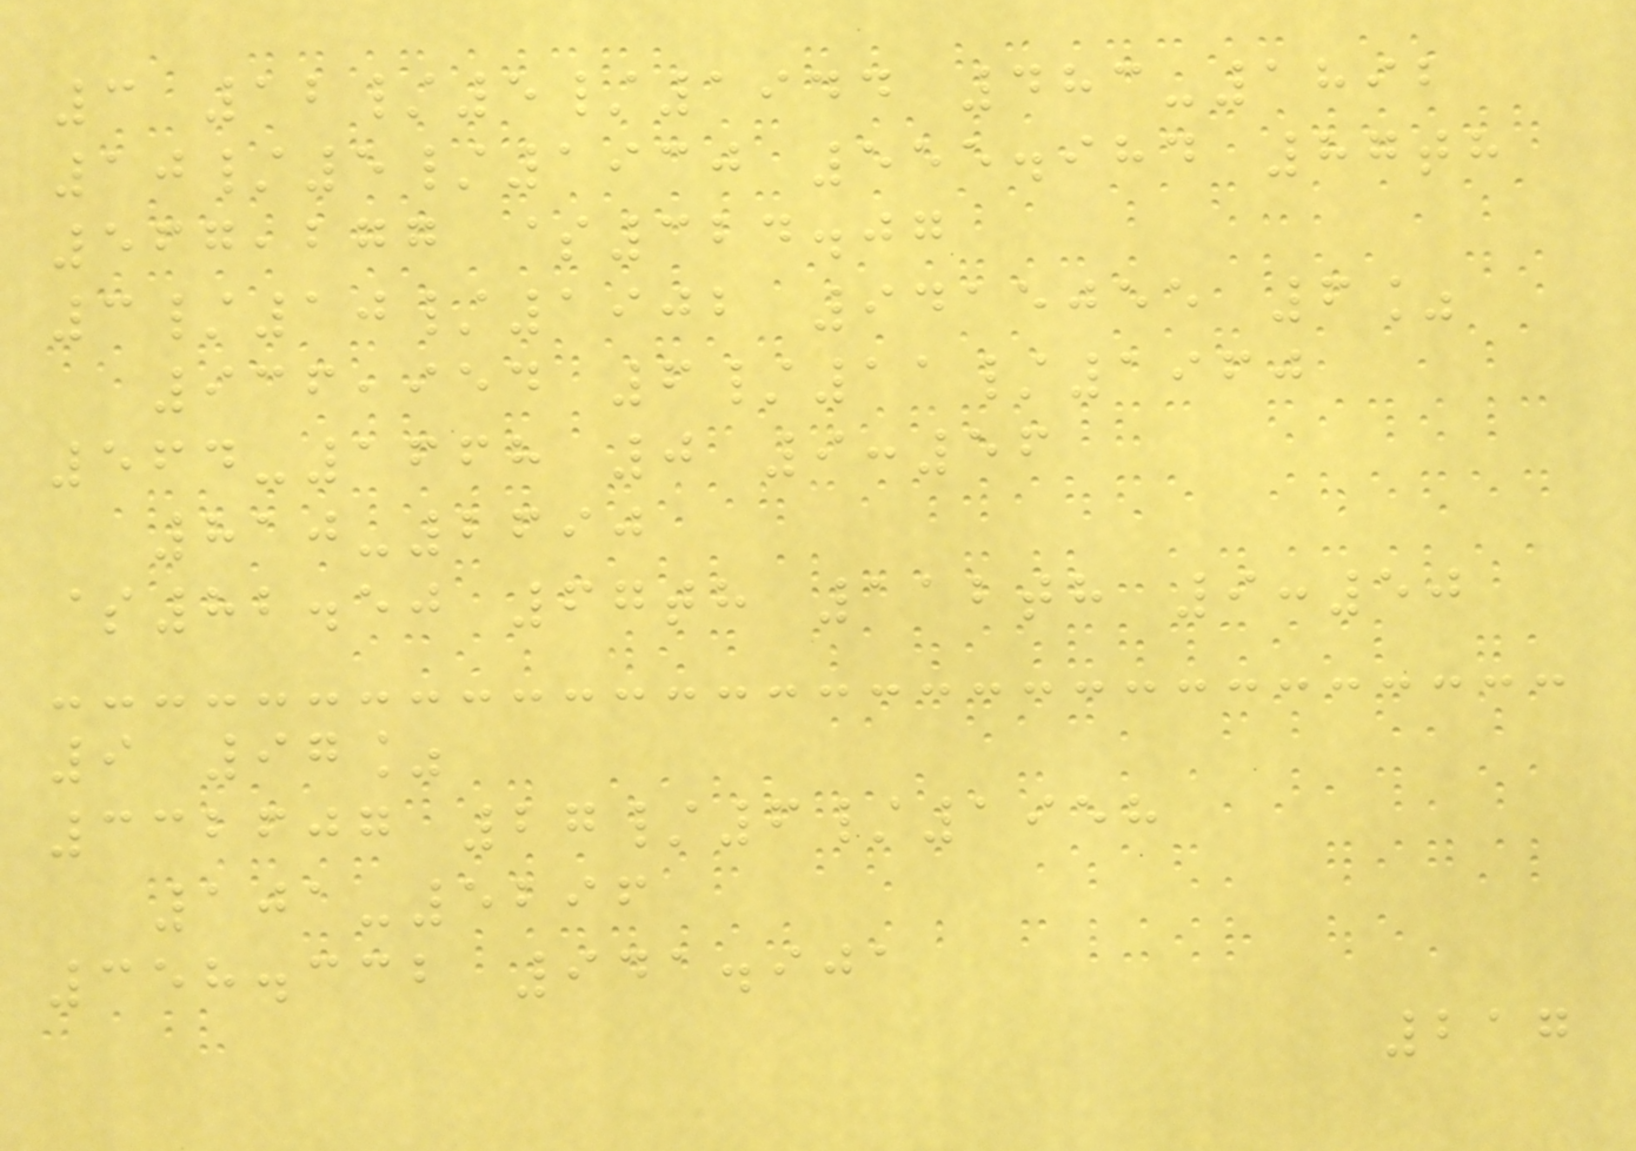3 12/5/1944 483-1892
10/5/1930 555.984 87th
567,277 $324.07
3/10/1902 9415055 6%
936,954 6/11/1960
564-1668 0 9:56
810-2690
$82.50 67th 112th 9:50
9 97%
332607 27/6/1958
101-5296
358.332 941.901
217
